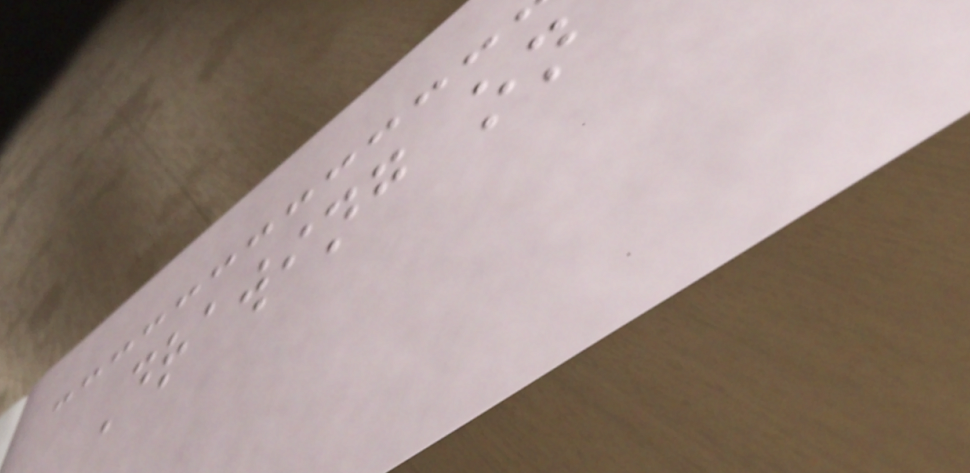Drawing on
